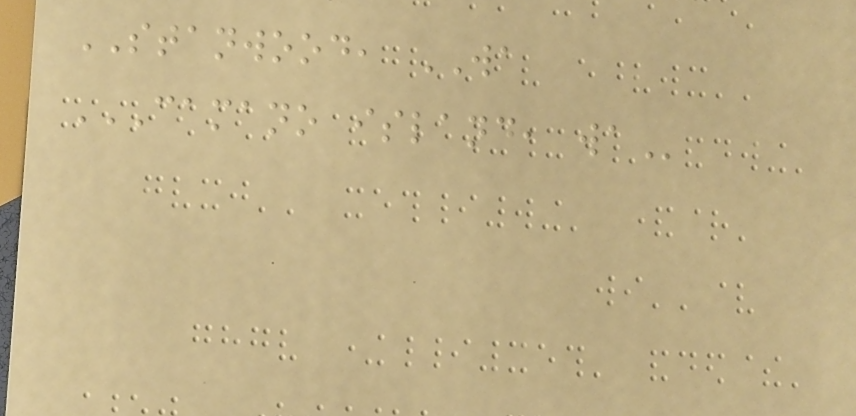STANWOOD, WA
CAMANO ISLAND, WA
